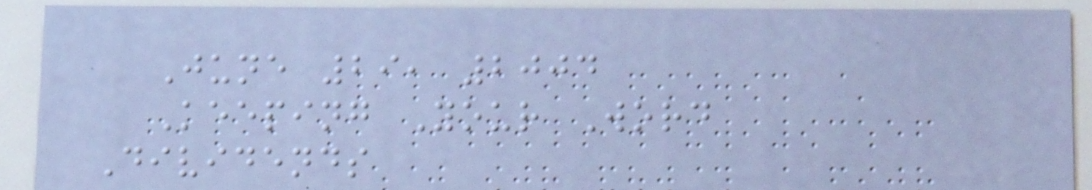June 29, 2004
Keeping Your Word
Dividends
